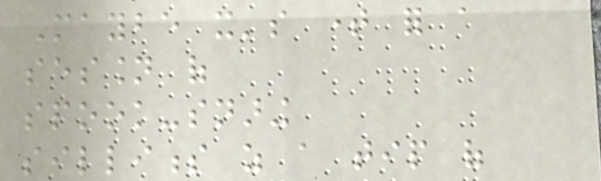Maybe it's time for a
session of
spook-snaring
silliness as a tip of
